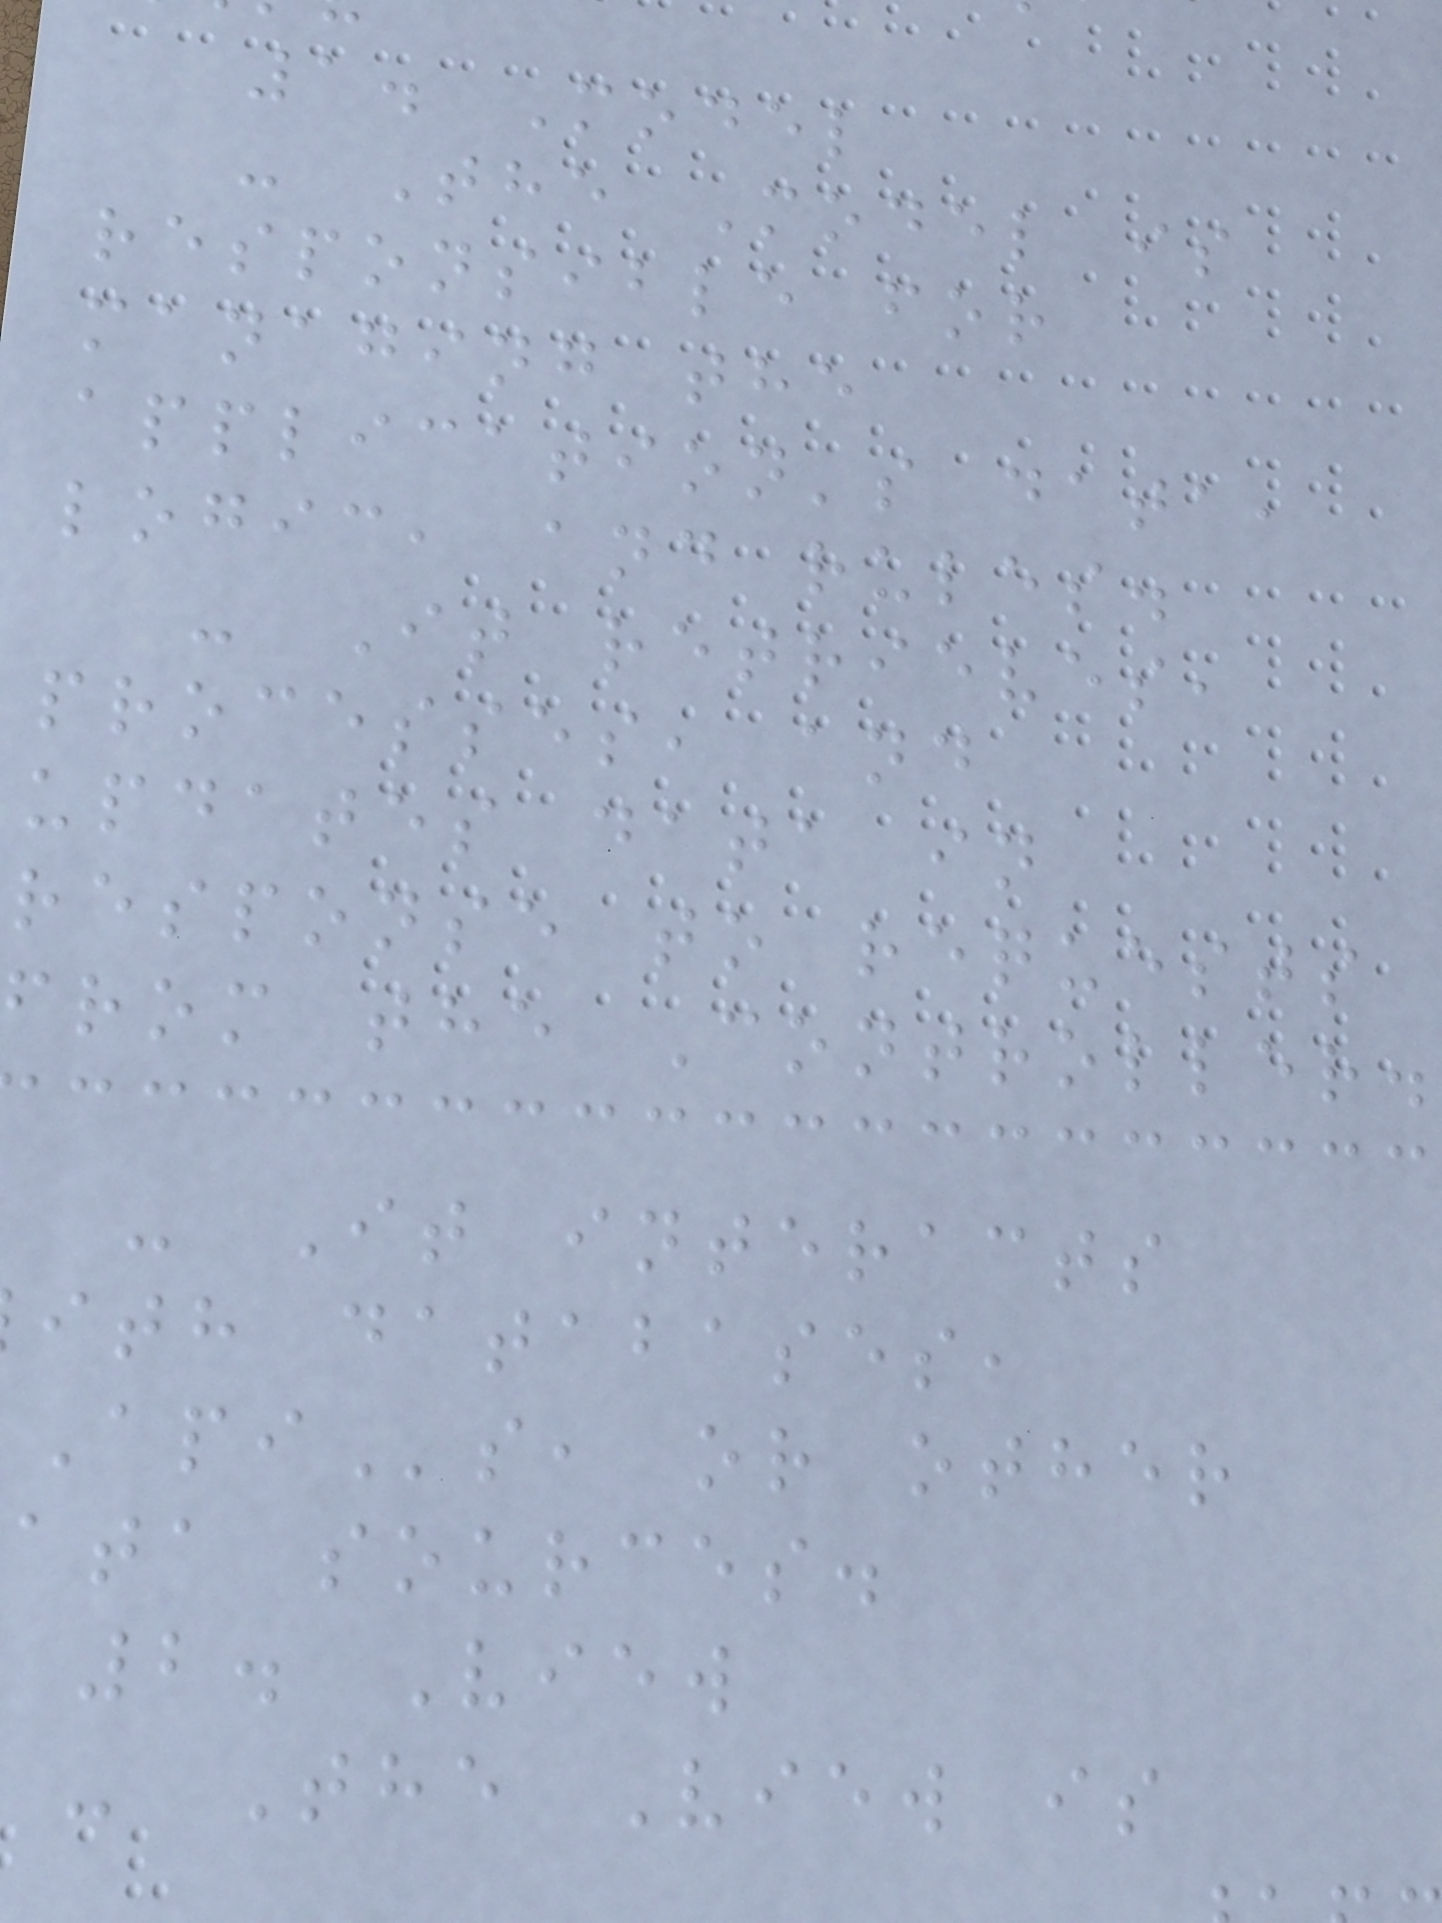1. Model
- The Model is
responsible for
managing the
application's data,
logic, and rules.
- It retrieves,
processes, and
updates data in
response to requests
from the Controller.
- It interacts
ith databases,
s, or other
ata sources.
2. View
- The View is
